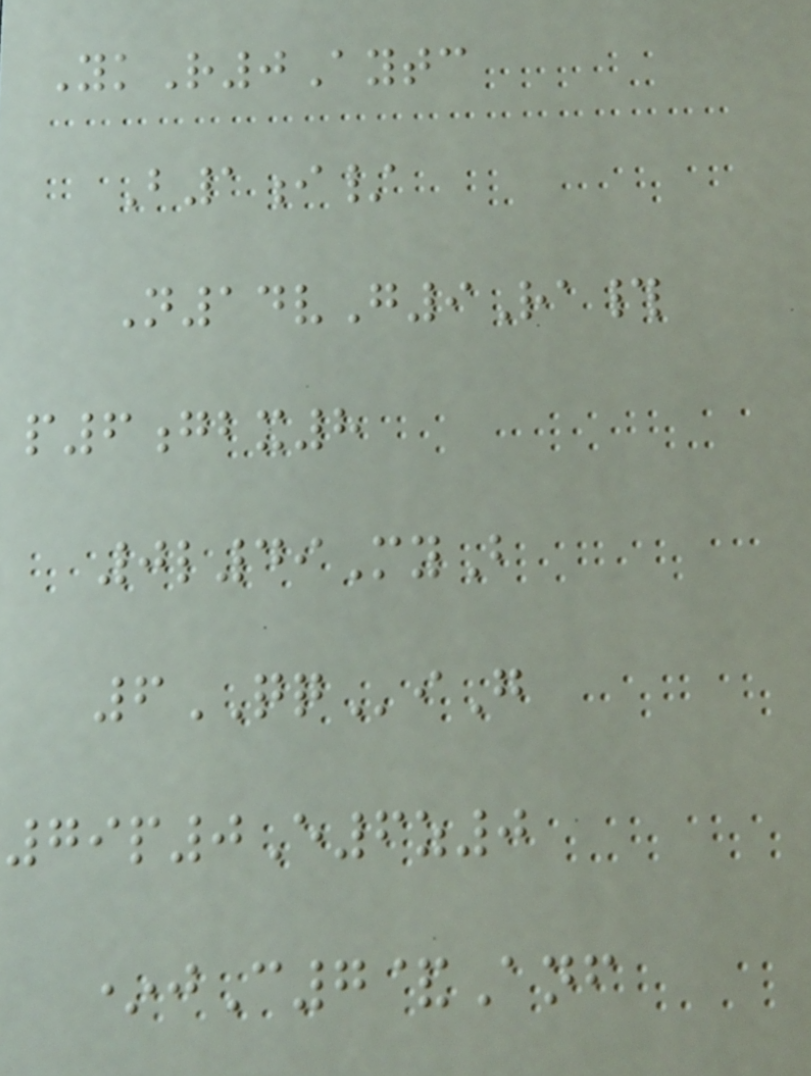YkR0Aytc
B1i/
N14vG9Ra#
p6gbx8
0l49MyB
6QQiG
79p0E6z0
*jC7&Anf
